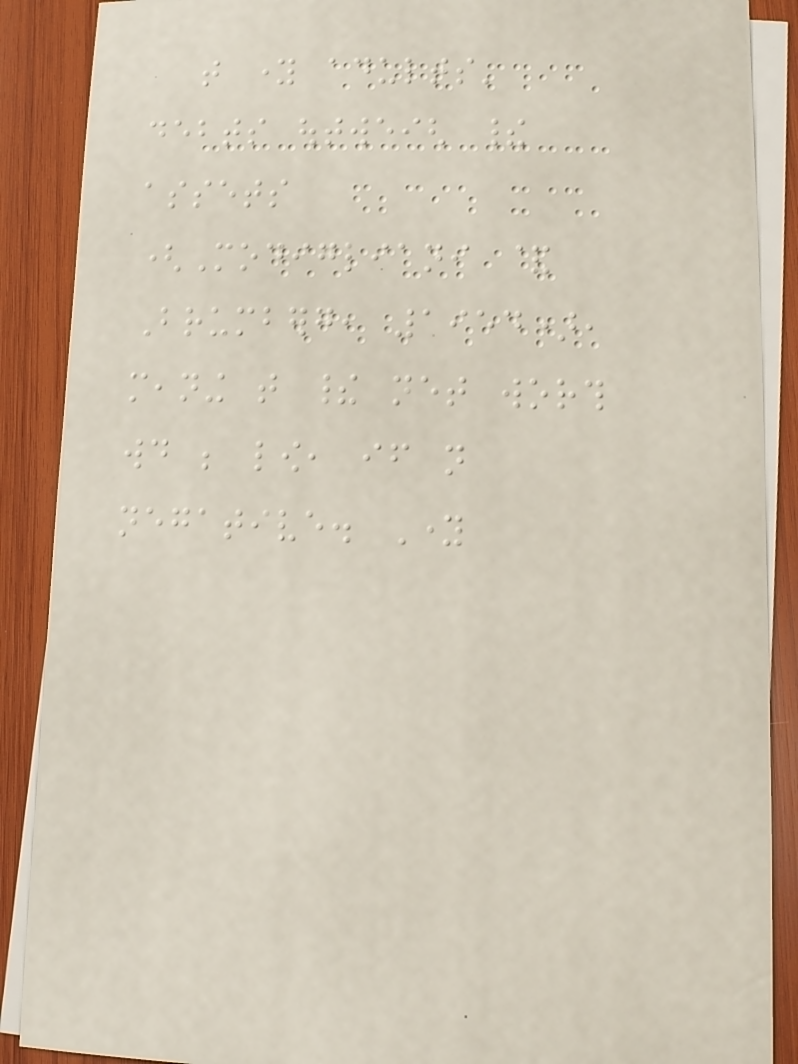that young adults'
debts outweigh their
assets
(Modigliani &
Brumberg, 1954),
meaning that their net worth
would be low, if not
negative. Young
